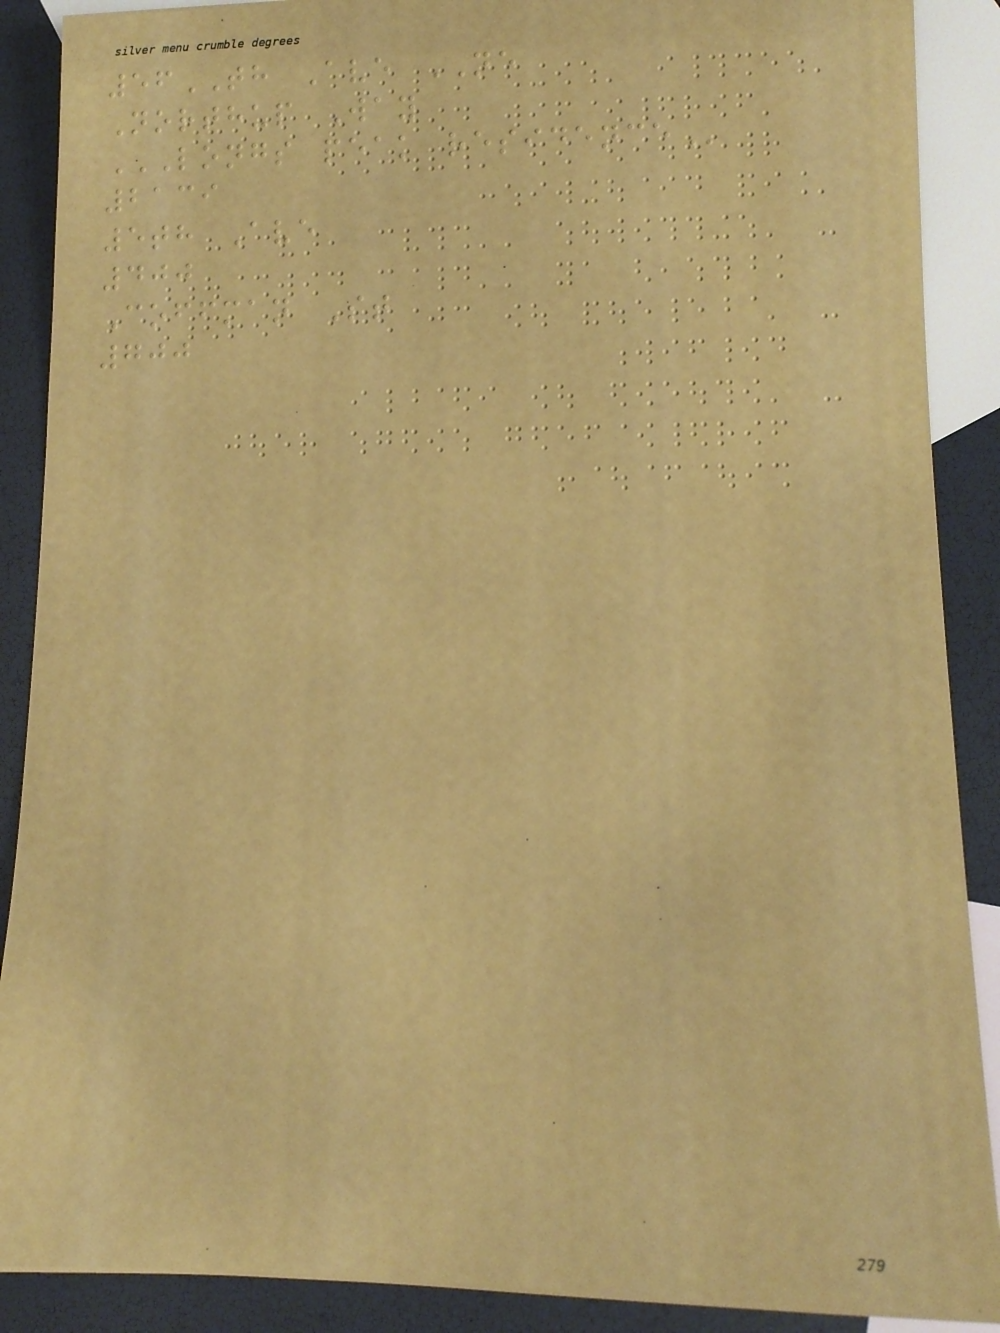56TH Ave NE
Northup Way
LONGS PEAK RESIDENCE
2139
5th Ave
400
Coffman St
700
